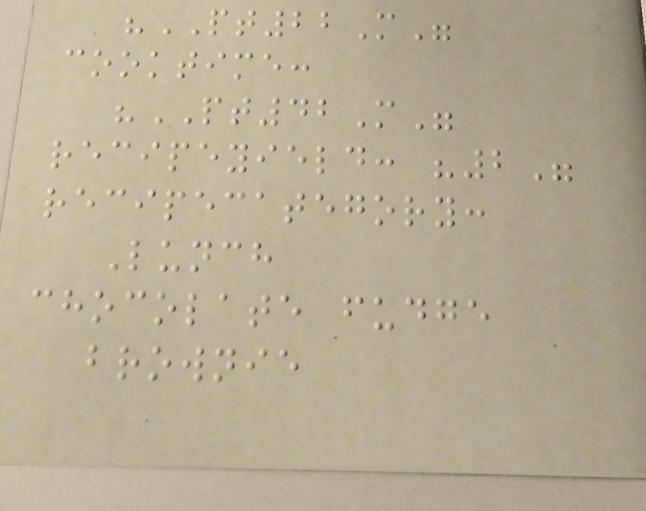"PT22M"
cooktime:
"PT42M"
recipeyield: "2"
recipecategory:
Lunch
chocolate fudge
brownie
